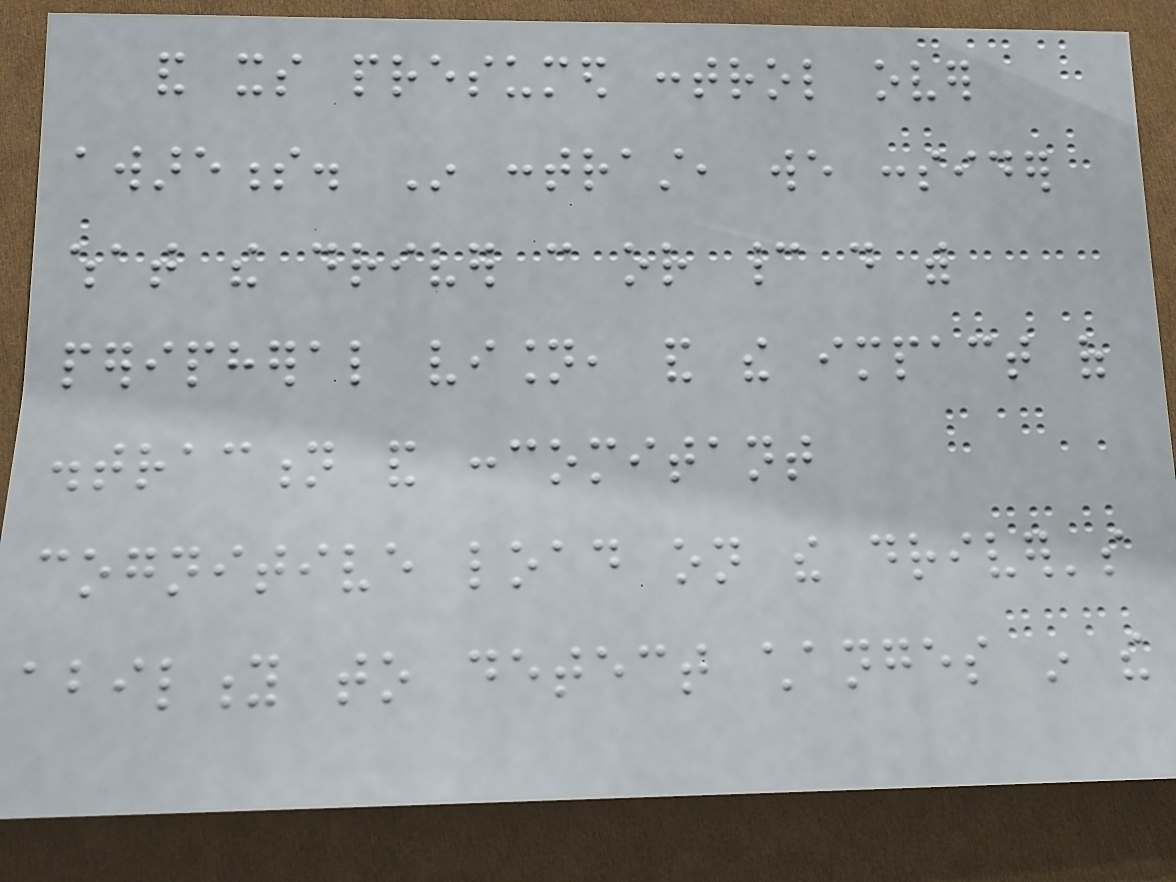and its presumed control over
awareness. In contrast, we consider
what the driver can or cannot do with
peripheral vision, and the impact of
distraction and concomitant
cognitive load on the driver's
ability to detect changes in the
